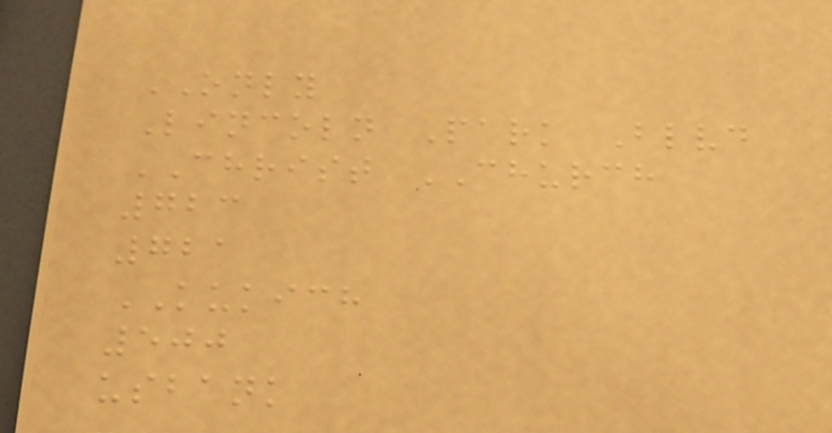ONLY
Lincoln Park Blvd
CHRIST CHURCH
723
721
KUKICH
500
usbank
